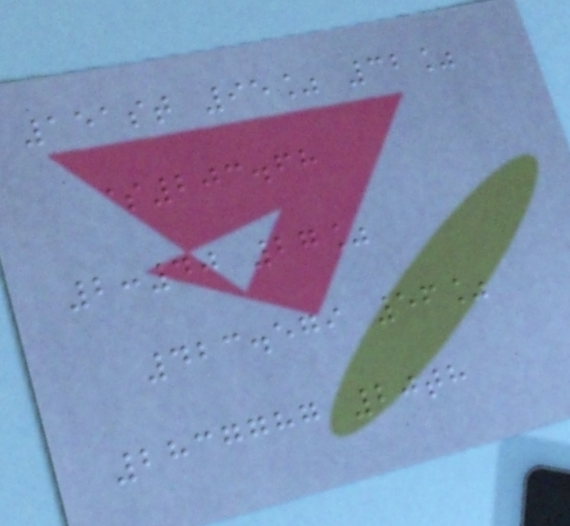151st 95% 32%
$203.68
2:40 27%
423.579 56%
2837787 20th
